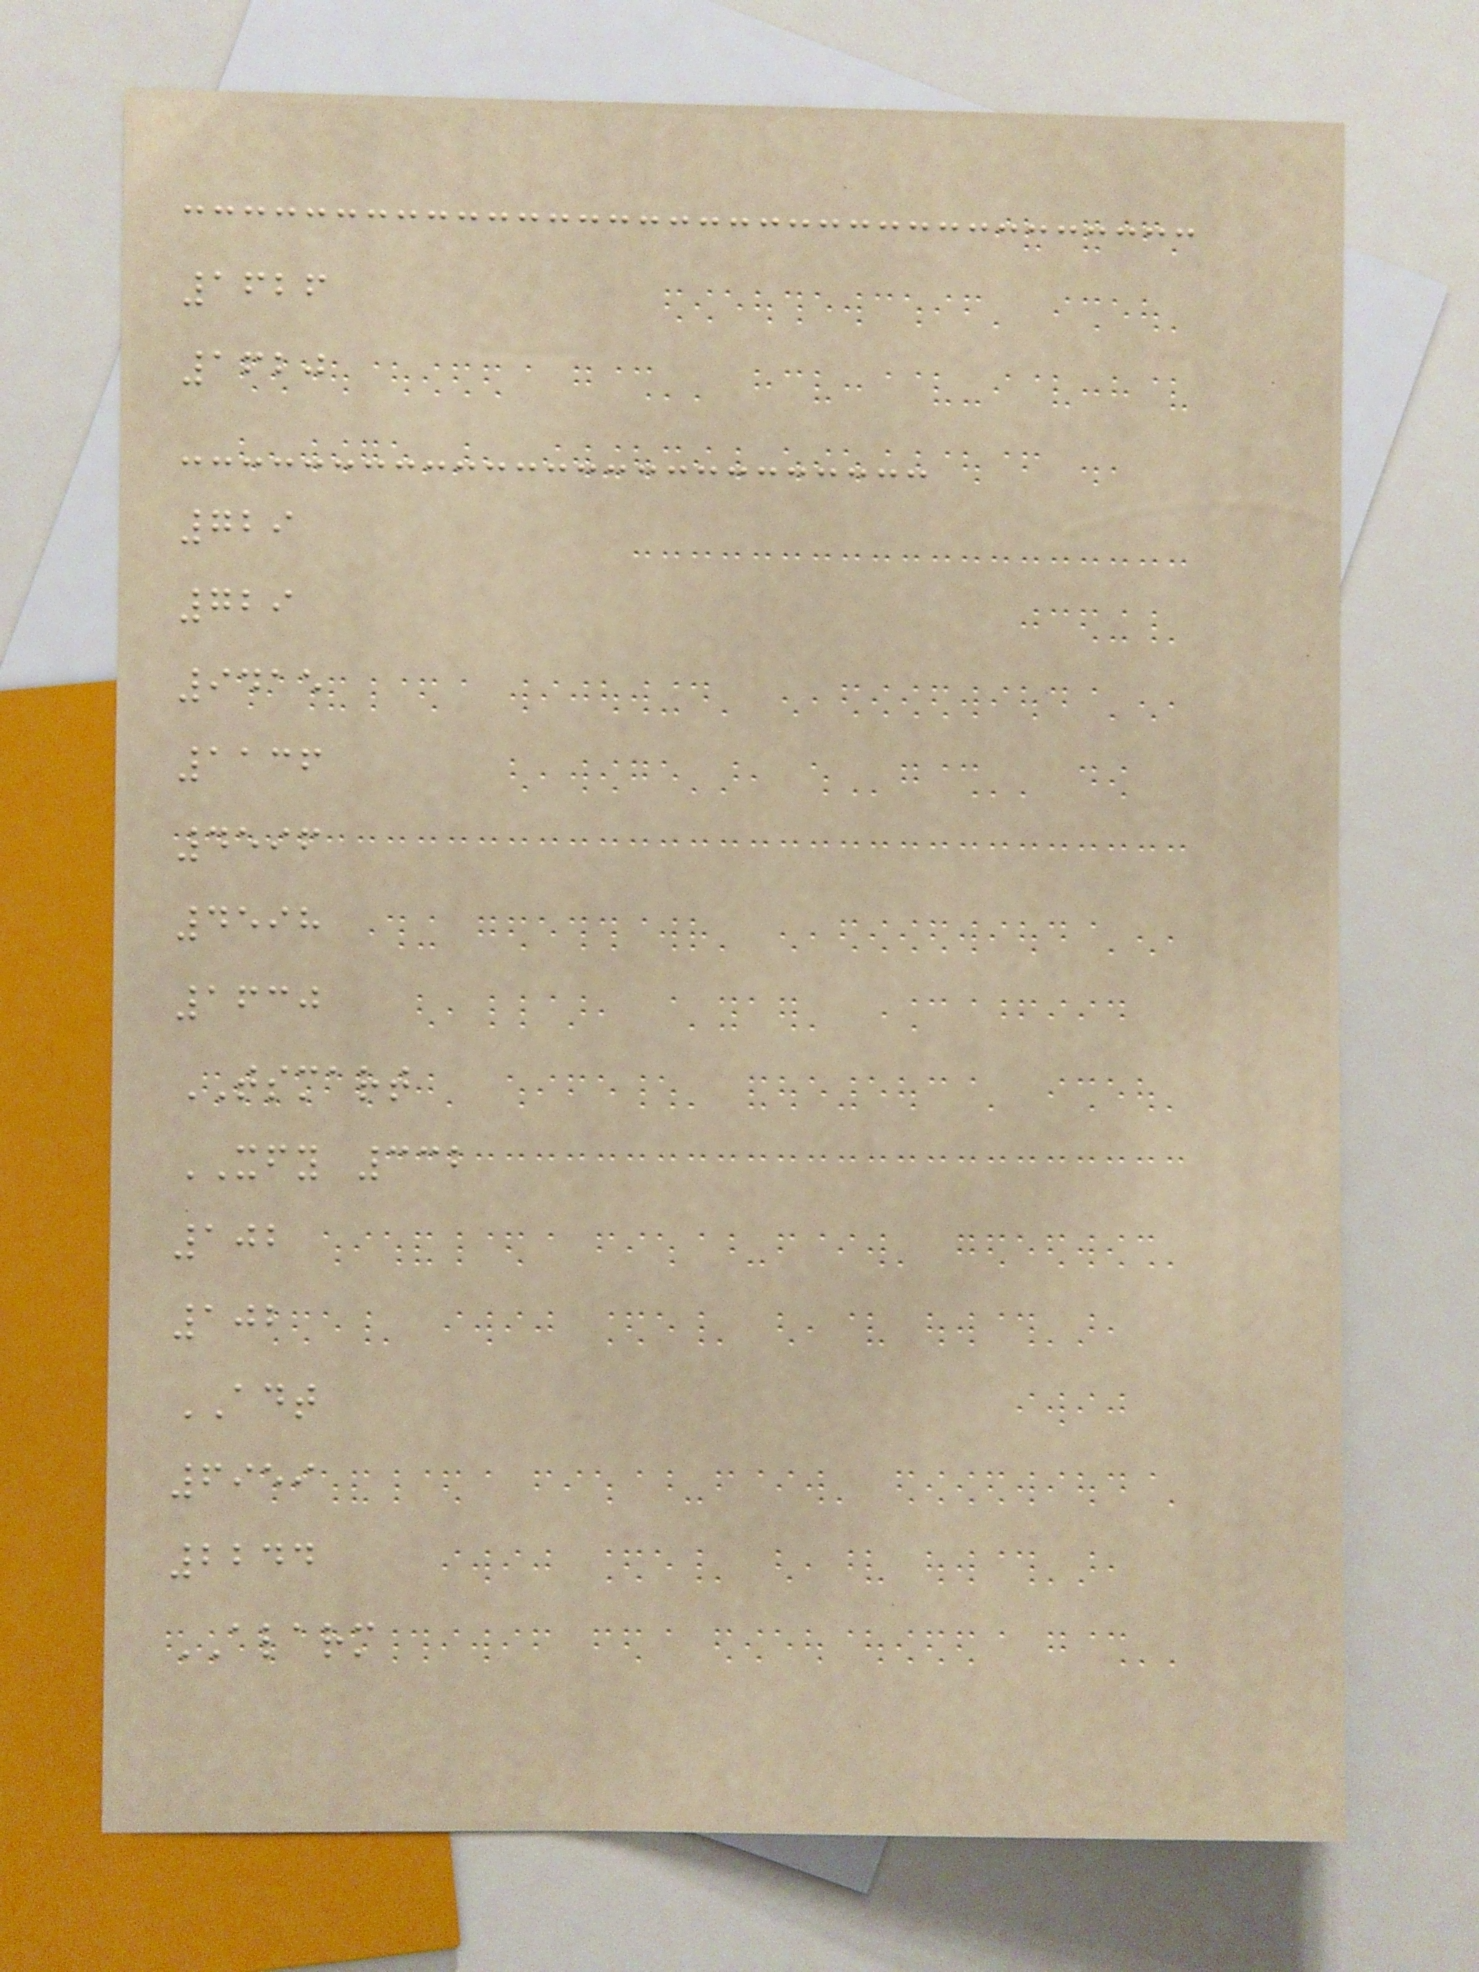1626
1620
729
729
9415
1136
4596
4598
1630
TSMART
XFY 332
102
102
ADT
6959
2244
ALARM
